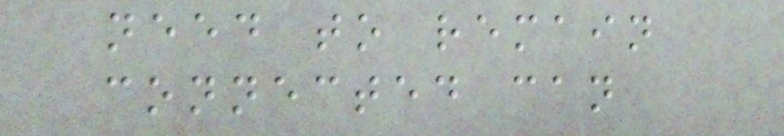need to remain
connected can
